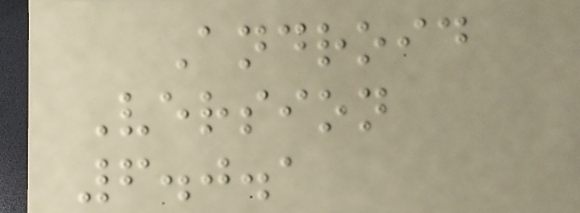Android
Version
6.0.1
